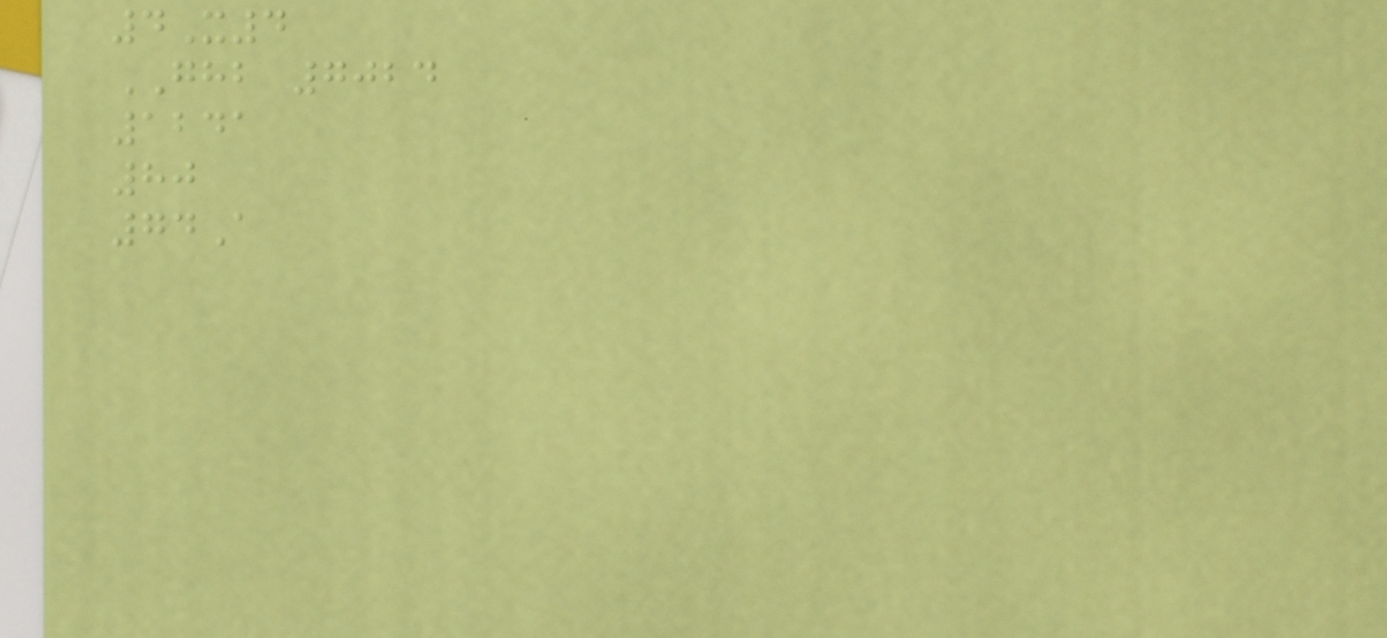4X4
GHB 7024
1241
80
74A
